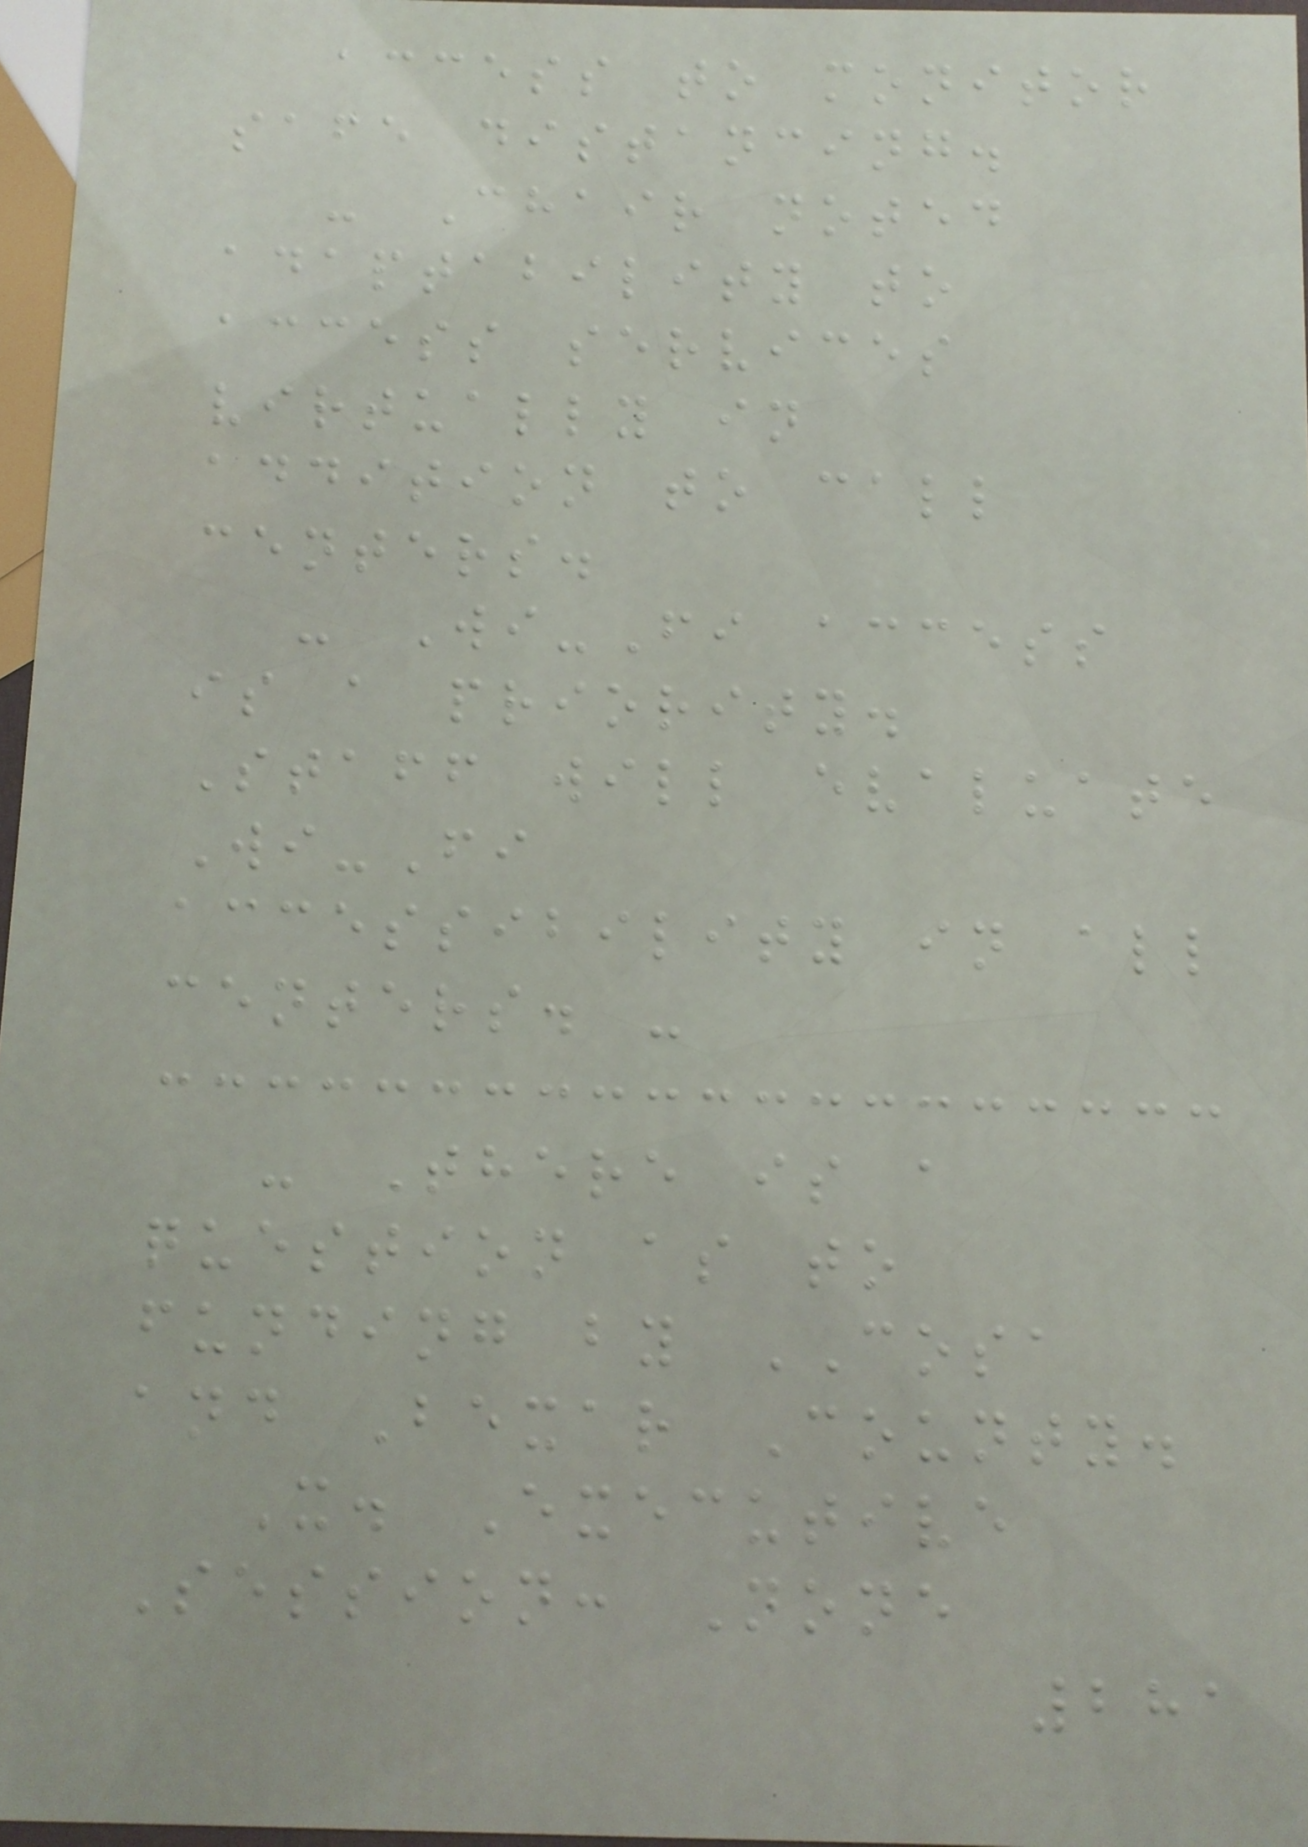access to monitor
safe distancing.
- Chair noted
adaptability to
access services
virtually in
addition to call
centers.
- Wi-Fi access
is a priority.
Staff will evaluate
Wi-Fi
accessibility in all
centers. -
- There is a
question as to
funding by COSA
and Bexar County.
X. Executive
Session: None
281
